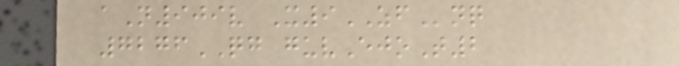aN909v X9ZFnq
7276QG guvEjoT2
